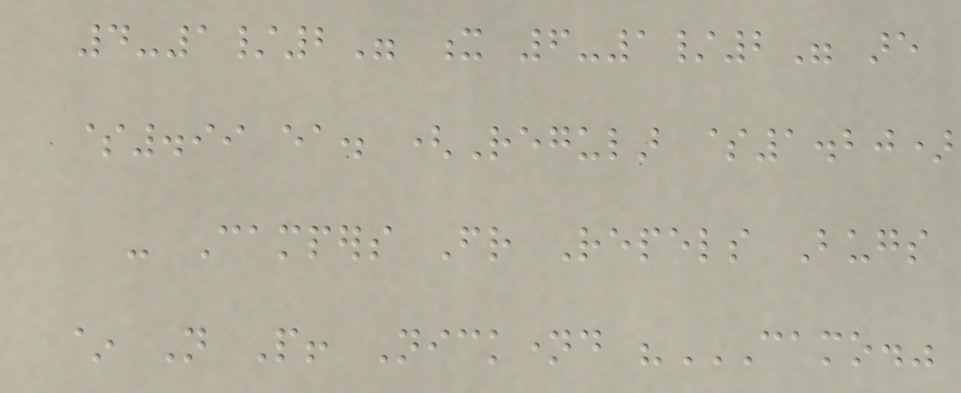4-1/2" x 6-1/2" are
$.99 ea. (Regular $1.20)
- Campers Friend Repels Bugs
~ Not People! Nicknamed "CAMO."
